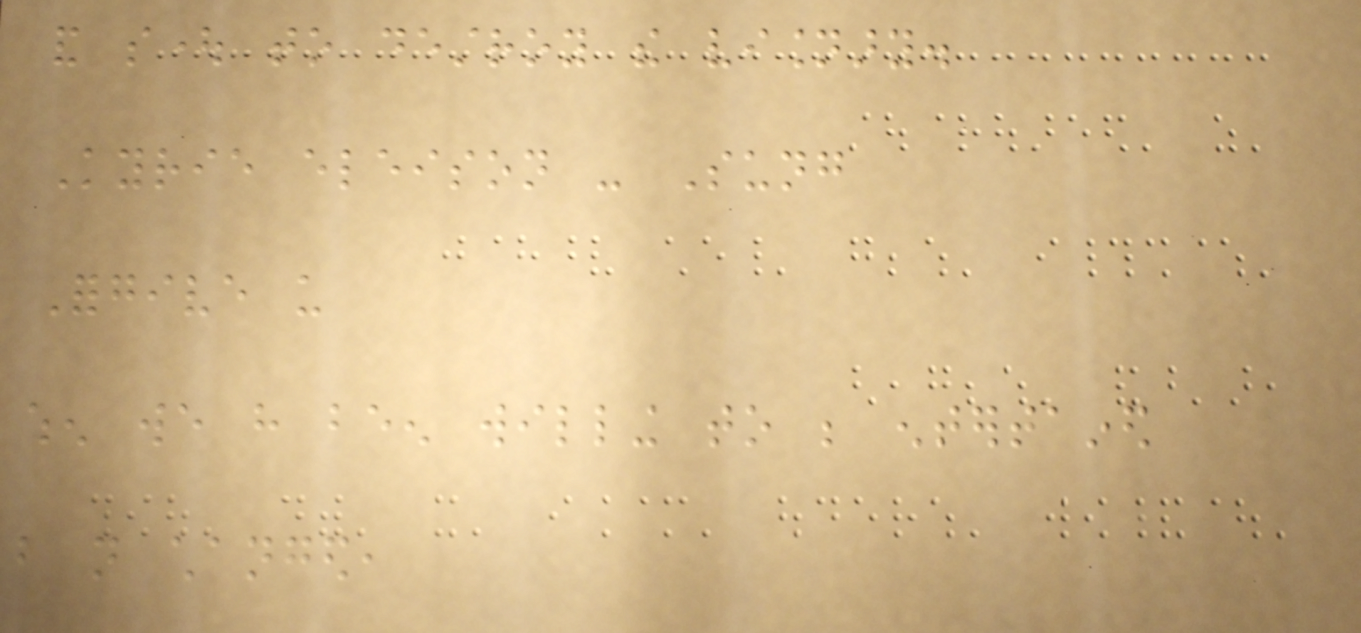and sought to destroy the visionary.
Kyrie eleison - Sung
Forgive us
when we have been willing to be entertained
but not changed,
